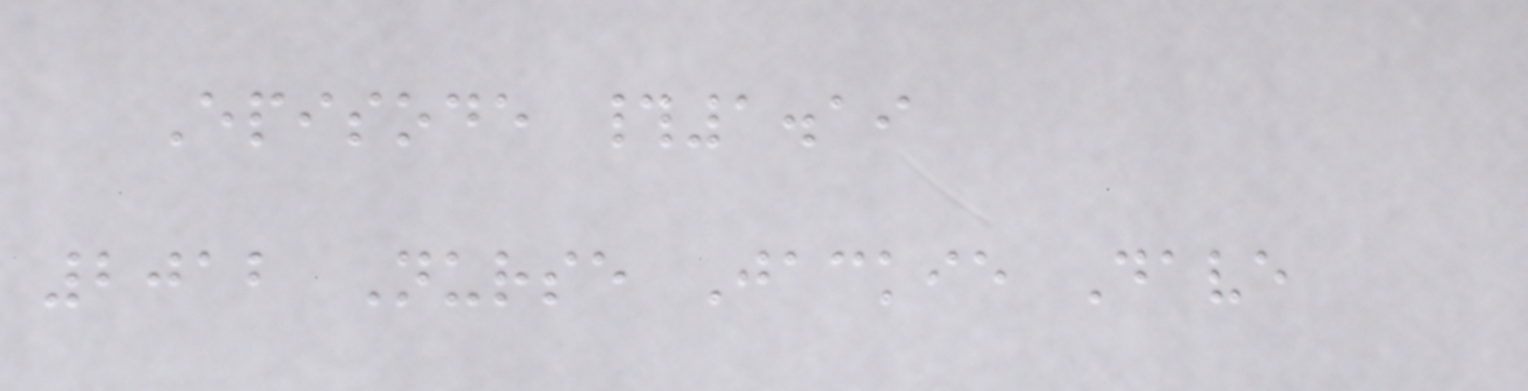Episode #1.19
2012 Nurse Jackie Dave
